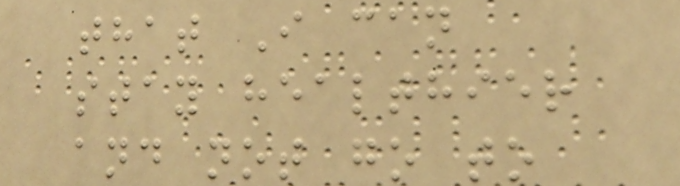that I can
stay healthier
and not go to
